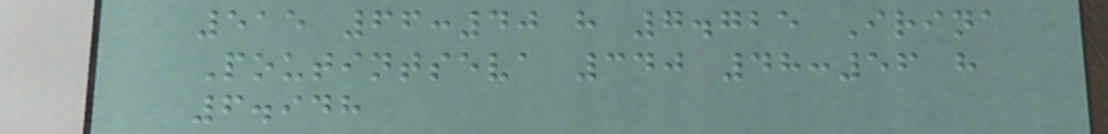515 66:40 h 7.725 Irina
Poutintseva 340 48:56 h
6.948
